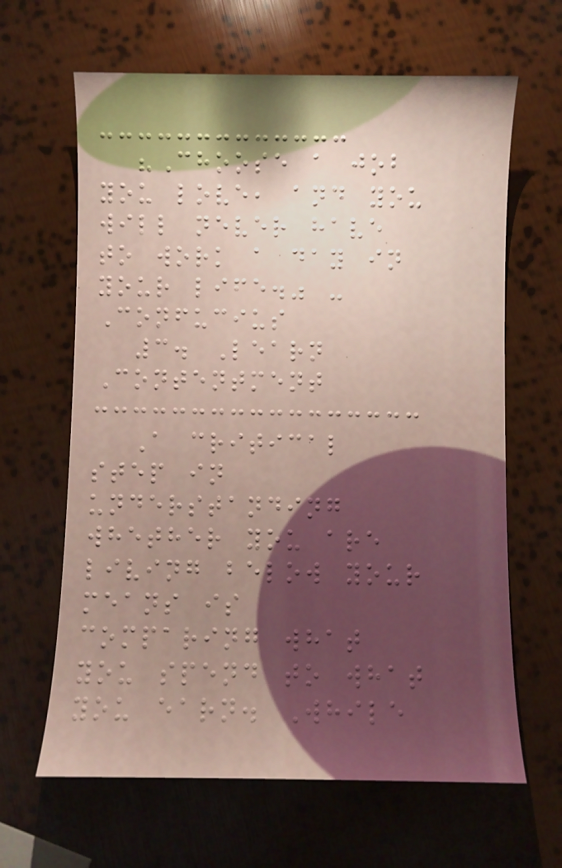"Choose a job
you love, and you
will never have
to work a day in
your life." -
Confucius
3. Learn
Contentment
A critical
step in
understanding
whether you are
living below your
means is
comparing what
you spend to what
you earn. While
